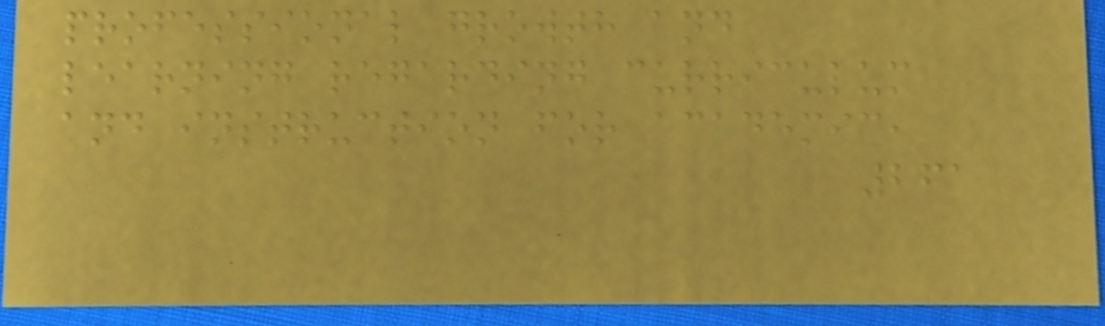professional growth and
learning regarding curriculum
and instruction for academic,
261
